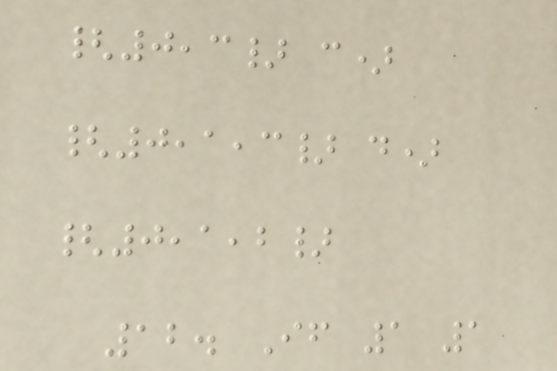{0,3} c)
{0,1,3} d)
{0,1,2}
12. If 1 1
